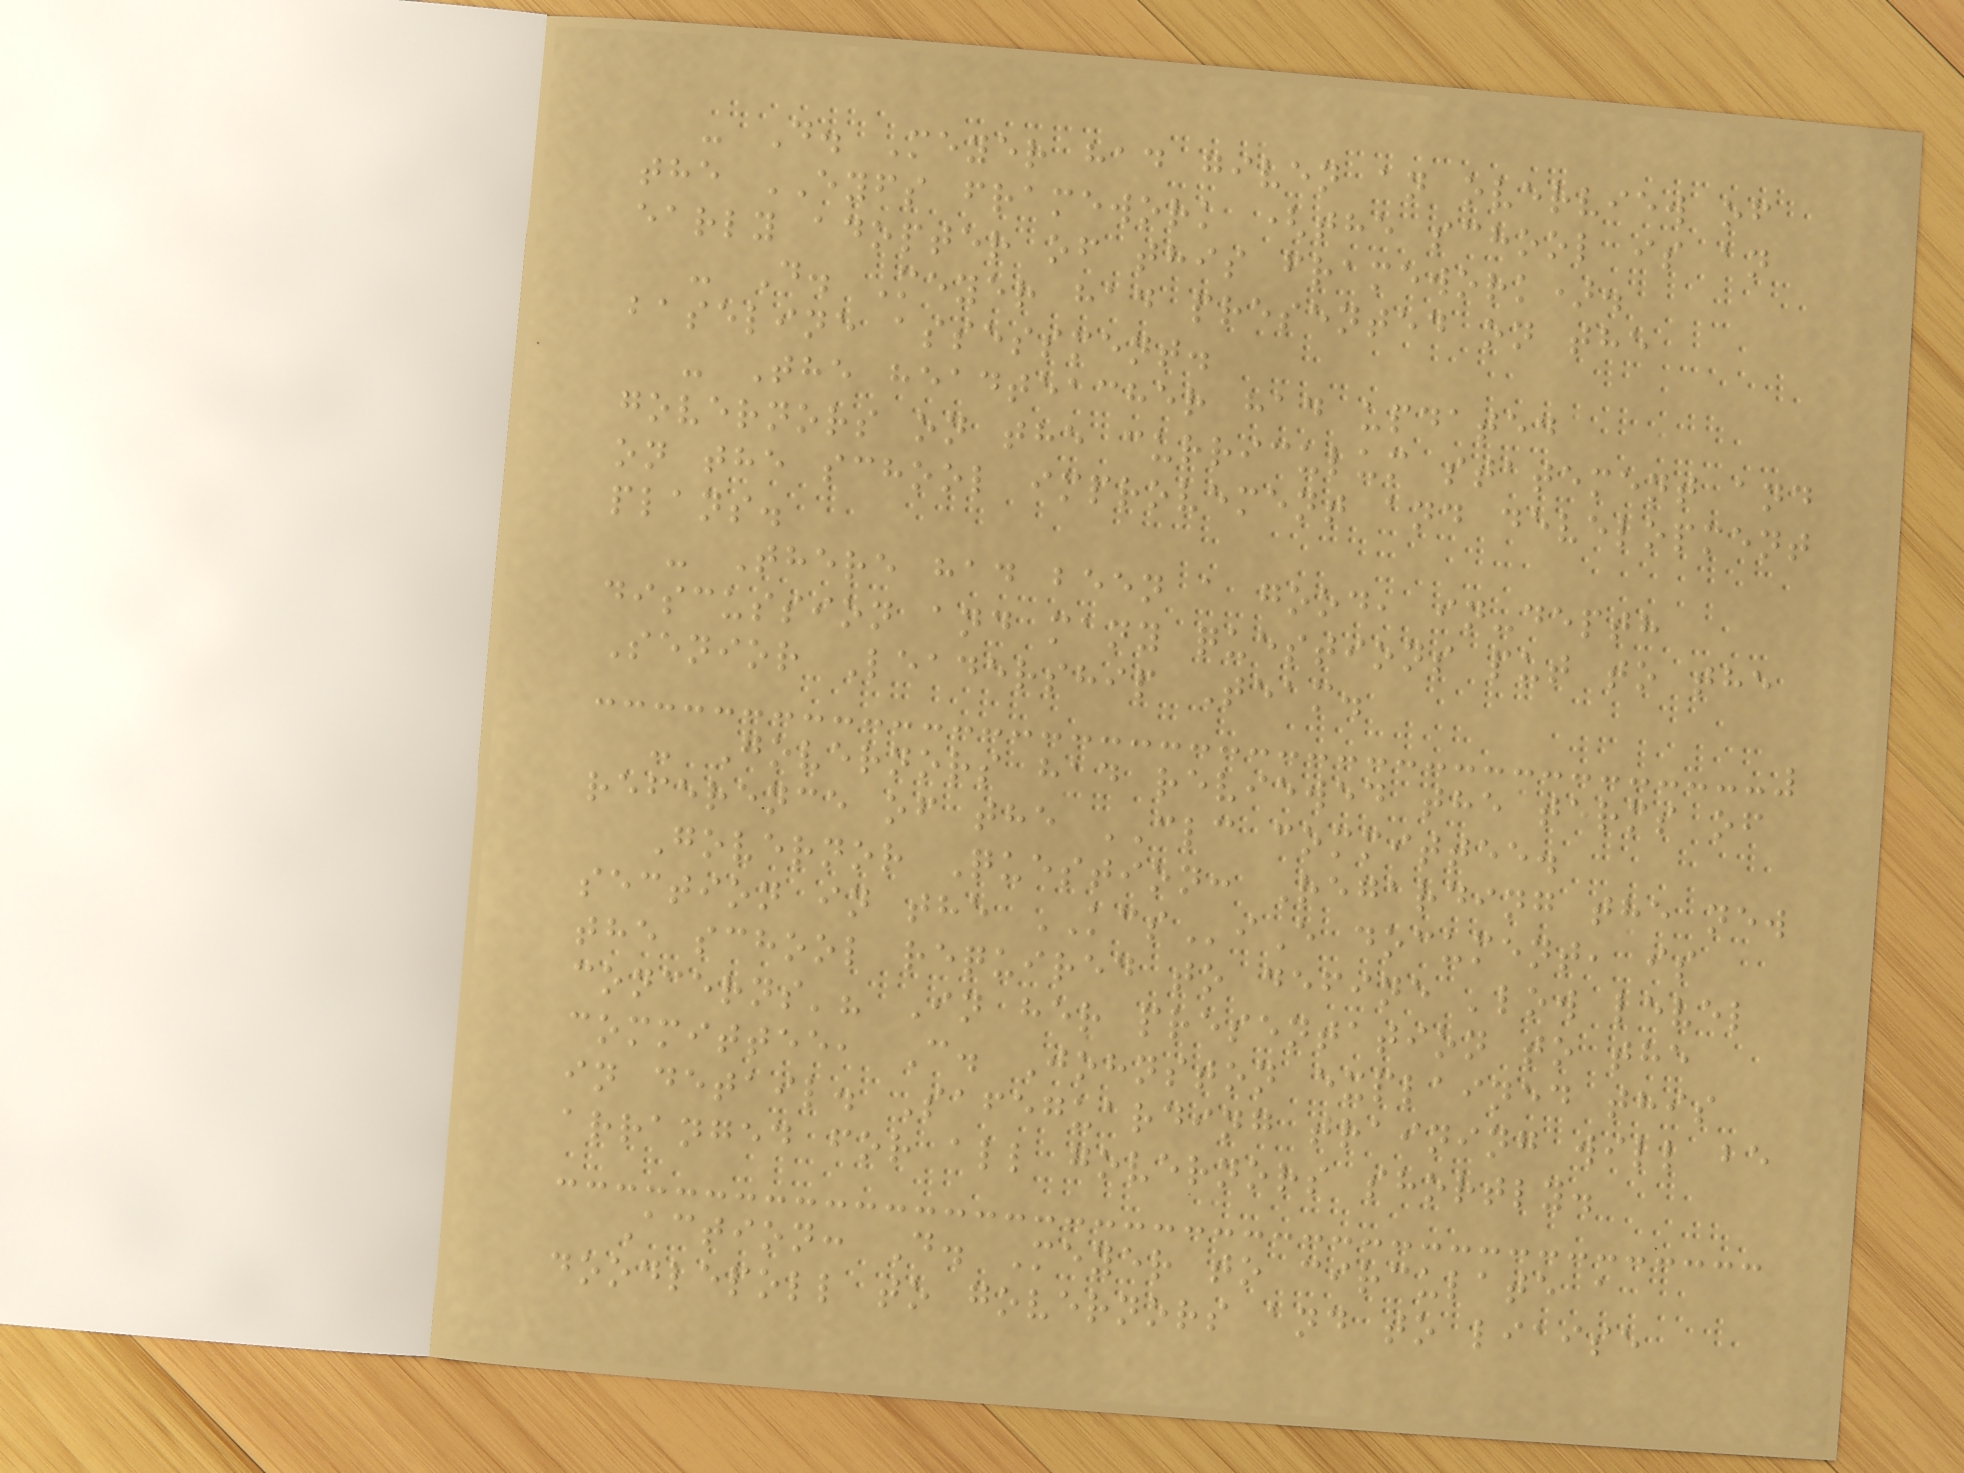- D. Meyer had given an overview of
the EYFS framework (the school is an
early adopter of this framework).
- D. Meyer had presented on the
baseline assessment.
- The headteacher had updated
governors on the curriculum statement and
on the school improvement and development
plans.
- There had been a good, in-depth
discussion and many questions put to the
Senior Leadership Team.
- Governors had reviewed the terms of
reference of the CLC committee.
Governor Question: Regarding the new
section in the KCSiE document, is
the school required to define 'low level
concerns'? In her presentation to the
committee, C. Johnston explained this
in detail. Safeguarding training will be
arranged for all governors shortly.
Action: D. Meyer to circulate a
doodlepoll to governors and to liaise
